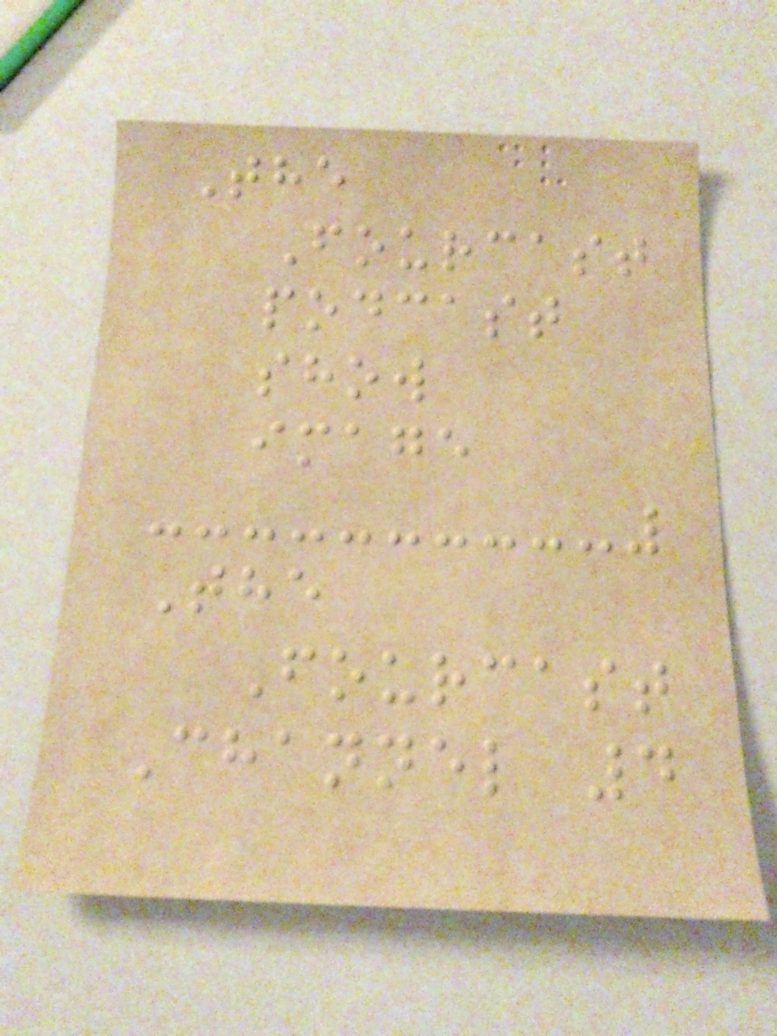The
Fourcast
podcast
show
image
The
Fourcast
Channel 4
